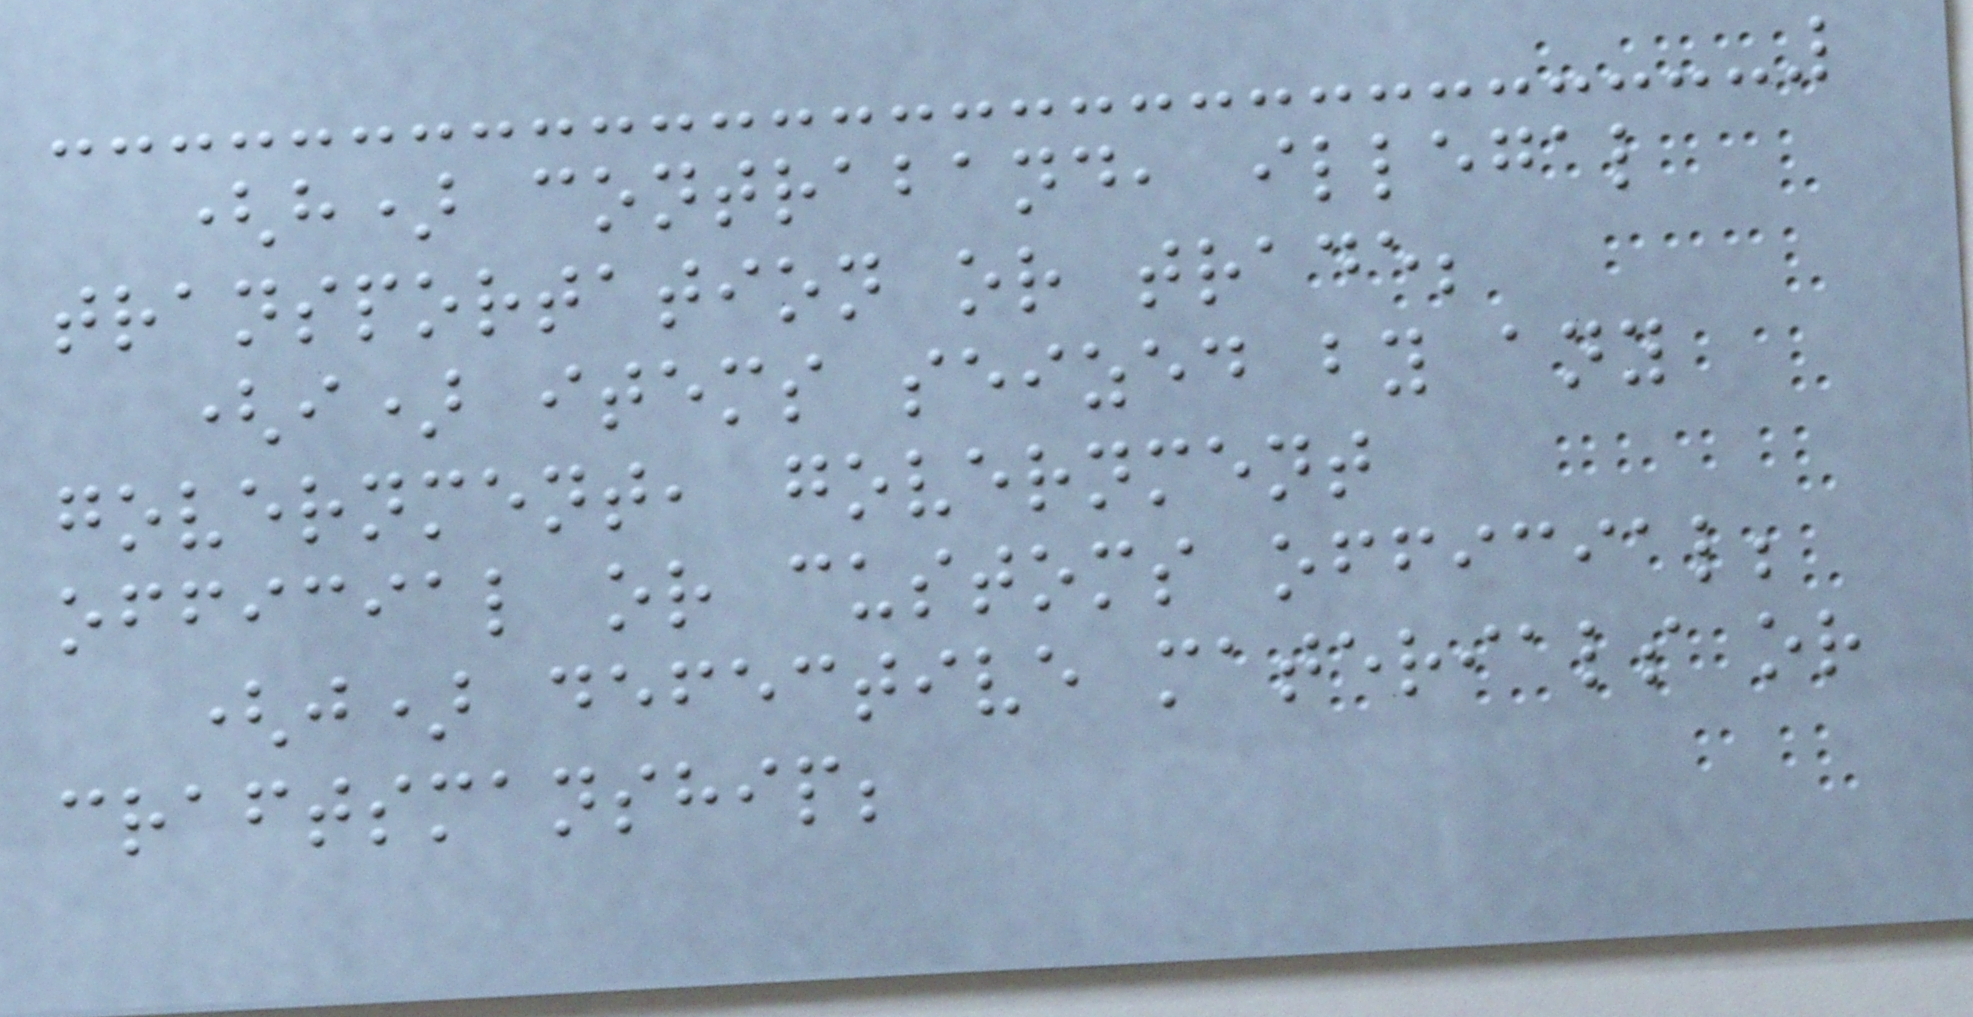(h) contraband, illegal
transportation or trade;
(i) items seized by any
government, government
official or customs official;
(j) defective materials or
craftsmanship;
